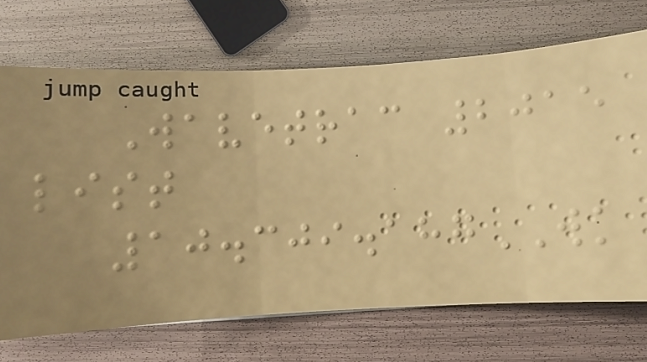Wavetrac 2015
list
10.309.187WK
